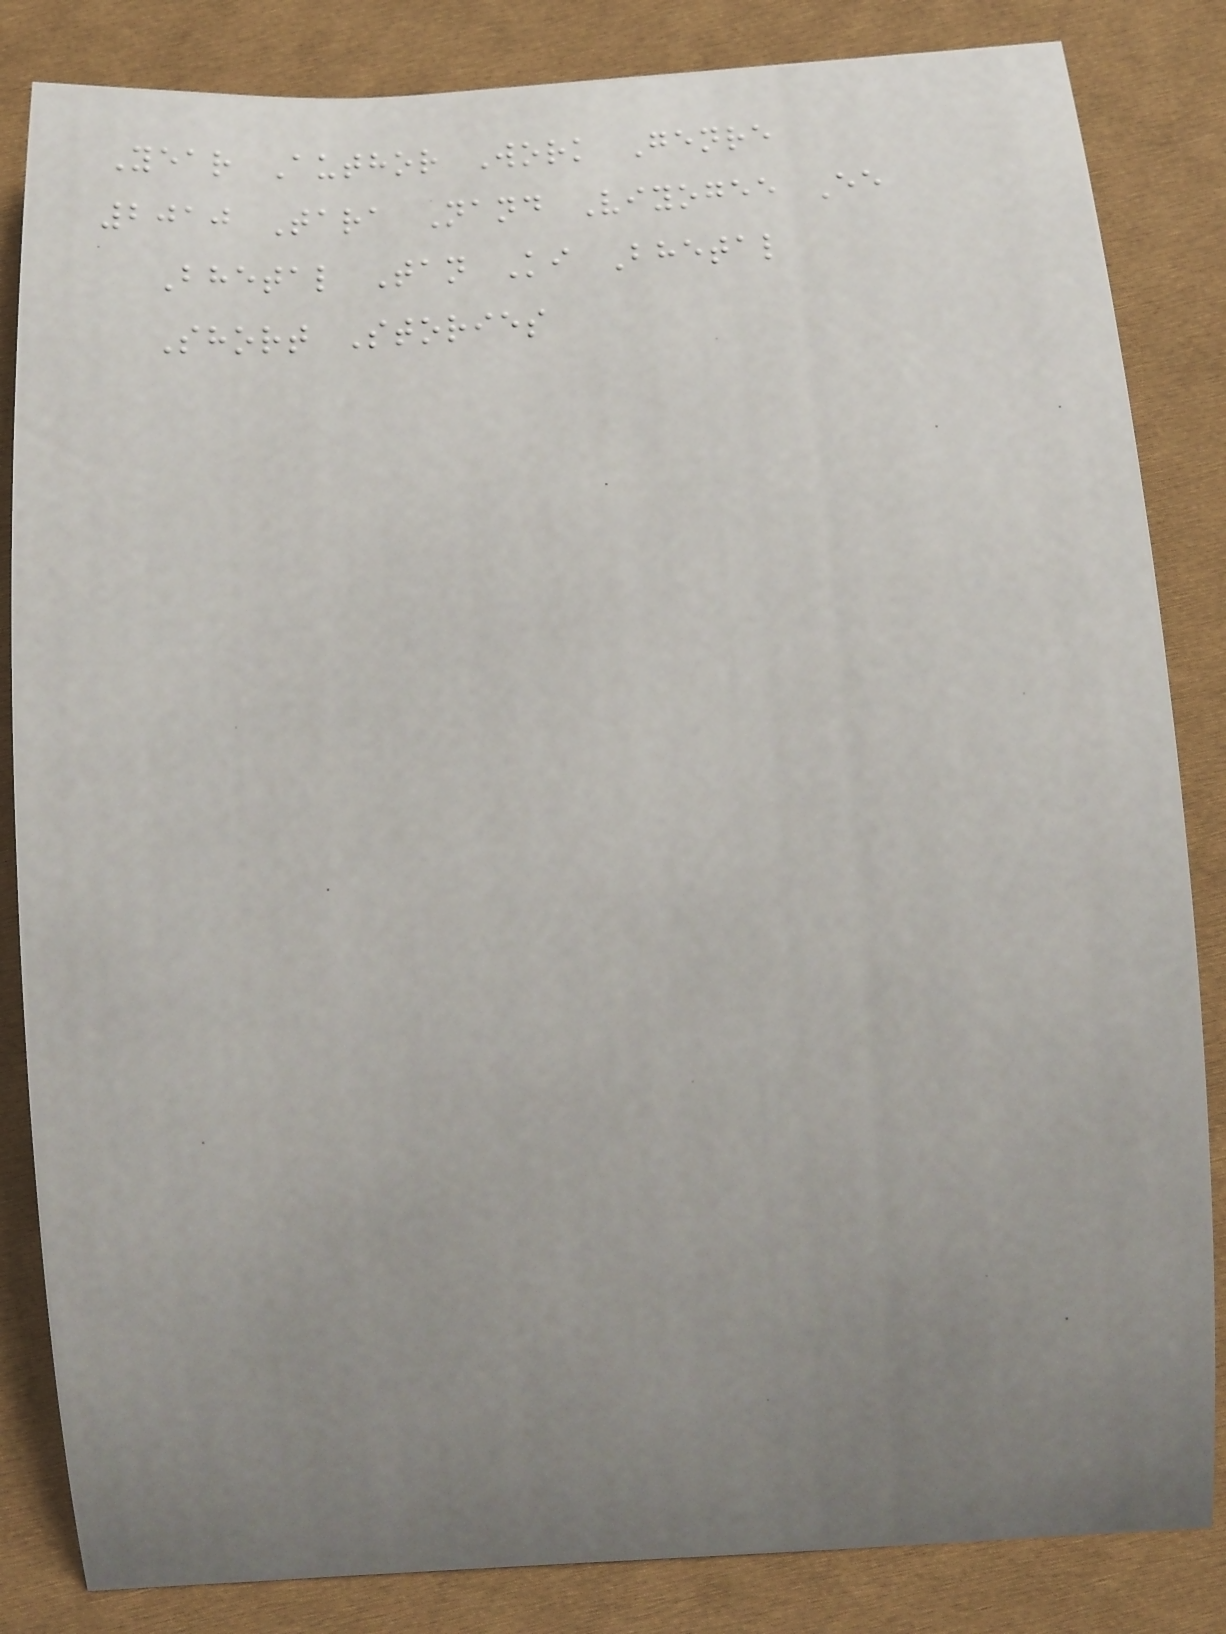Year Author Work Genre
2010 Tara Nand Viyogee Ee
Bhetal Tan Ki Bhetal
Short Stories
